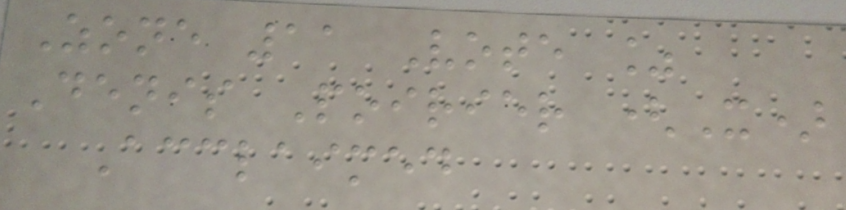Zone 11 Vote %
Denis Poirier (X)
Acclaimed
